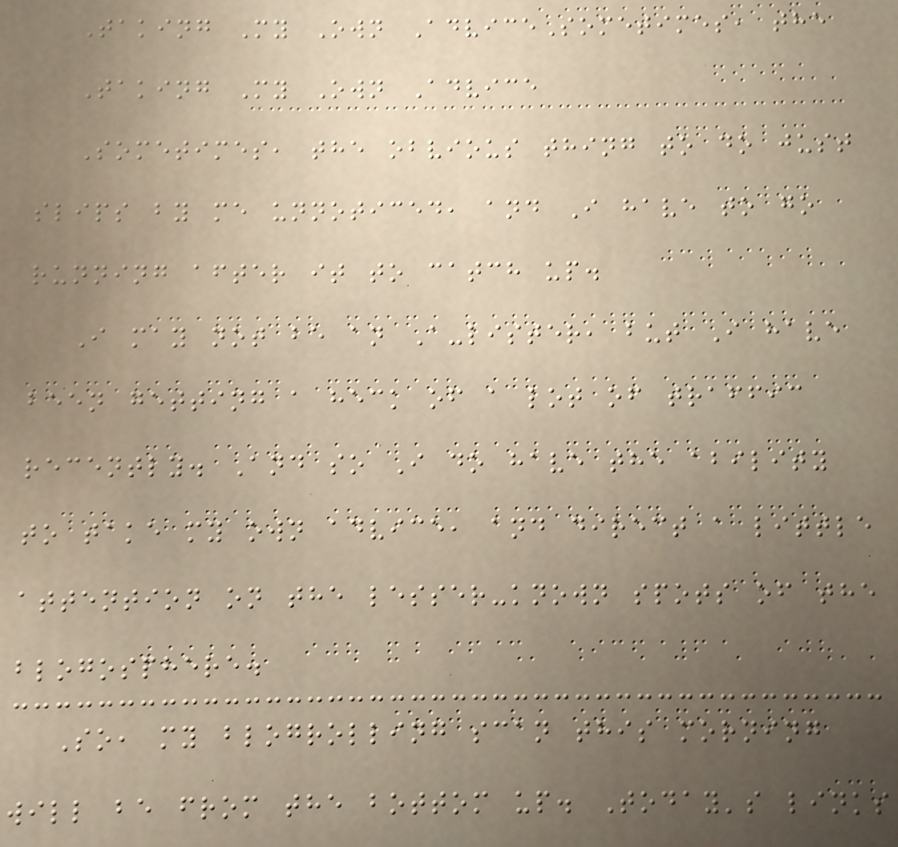Taking My Own AdviceSometimes, the
Taking My Own Advice
Sometimes, the obvious thing to do just
slips by me unnoticed, and I have to go
running after it to catch up.
I may not be an A-lister, but I have
been getting a heck of a lot of traffic
recently. And so I do have the ability
to take my own advice, and direct a little
attention on the lesser-known spots of the
blogosphere.
So, my blogrolling scan this morning
will be from the bottom up. Today's links
